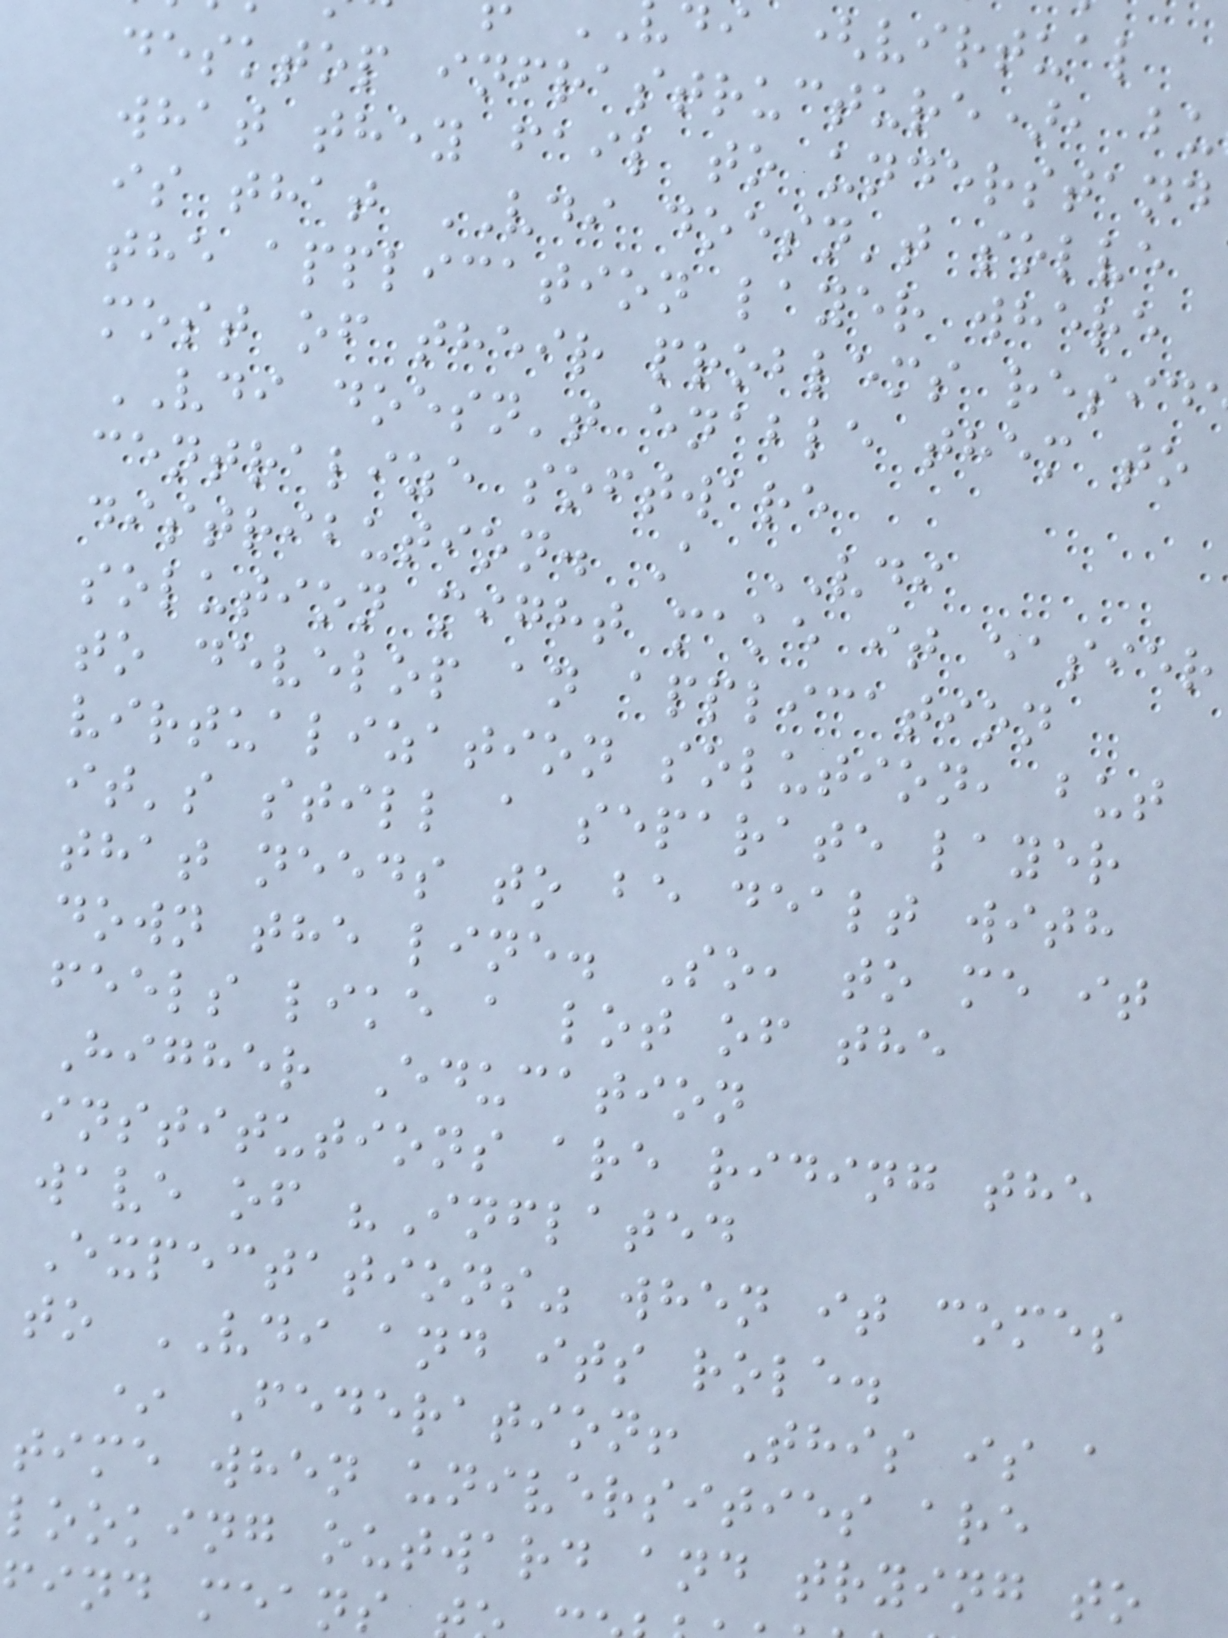di (virtual
desktop infrastructure), bu
what they fail to understand
is that VDI doesn't solve
the application layer where
most of their problems resid
VDI doesn't enable them to
centralize software
distribution. A VDI
solution might make it easier
to develop an application
virtualization solution, but
it's still a separate layer
that needs to be dealt with
down the line. So, to me it
feels like a lot of the
Higher Education
institutions are riding the
wave of "Inflated
Expectations" when it comes
to VDI and its role.
* Federation! This is a
time when universities are
looking outward and trying to
find means
